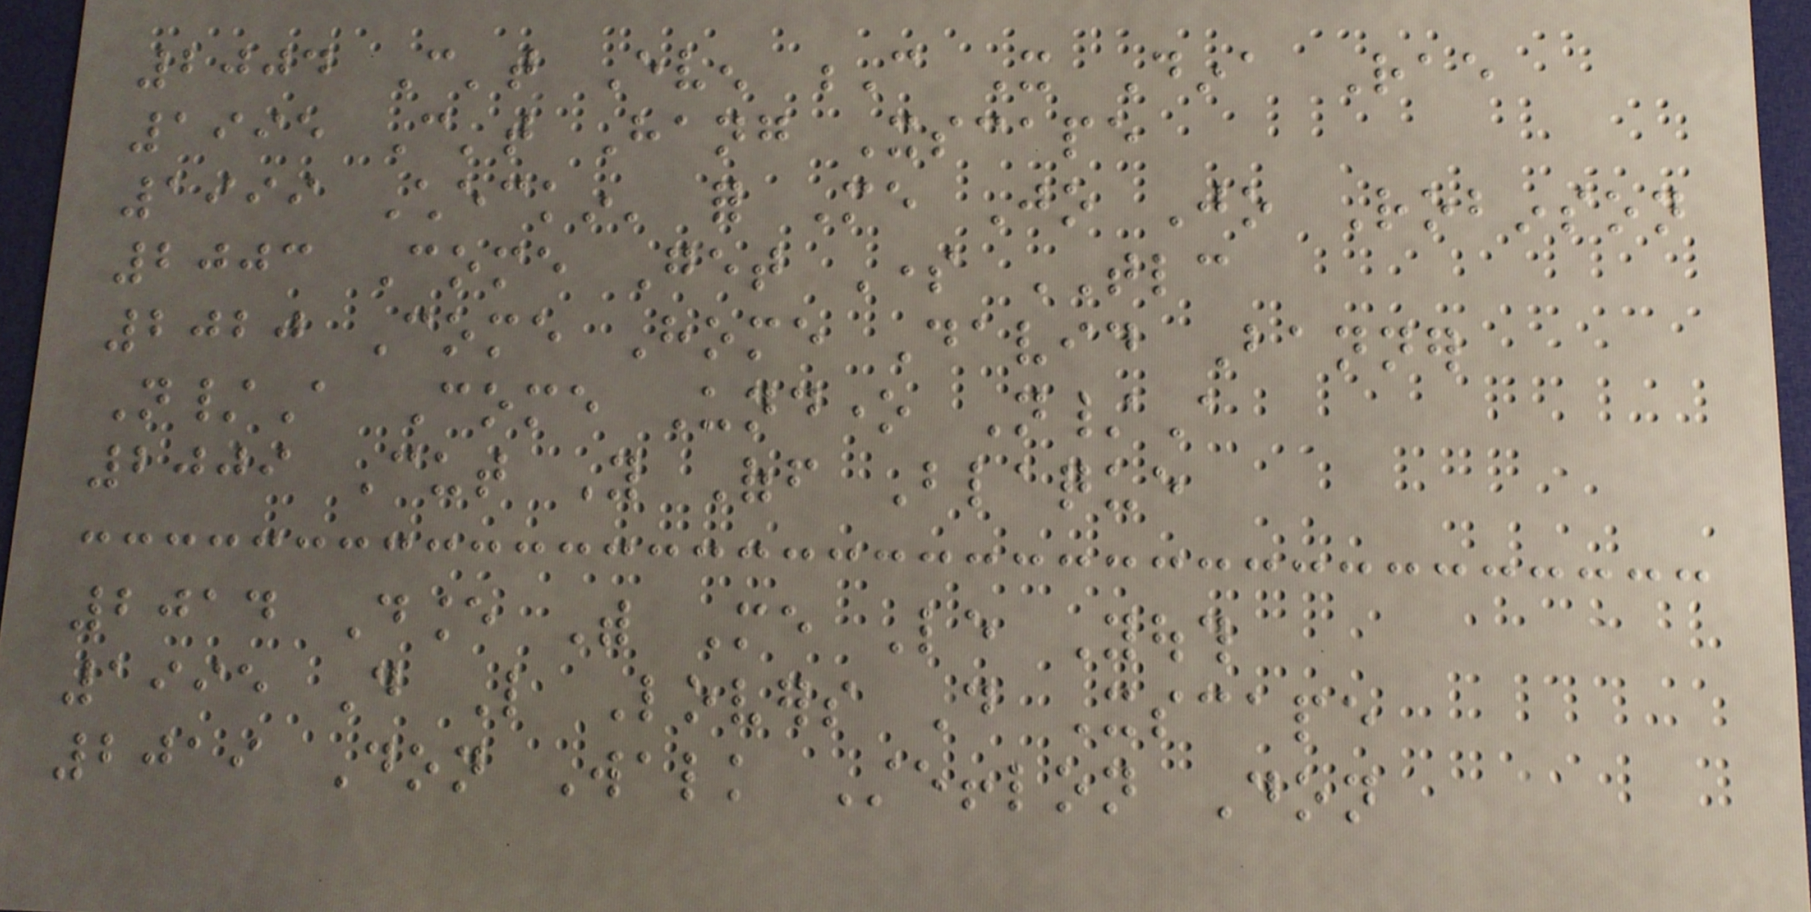2004 Can't Even C It Dina Rae
1995 Can't Hang Xscape
1999 Checkin' for Me Jo Jo Robinson
2003 Come Get Some TLC
2020 Come Home David Banner
N/A Come Undone N/A
2009 Cut You Off Blaque
2014 Dance With Me Le Youth
1995 Do Like Lovers Do Xscape
2019 Don Walk Stefflon Don
